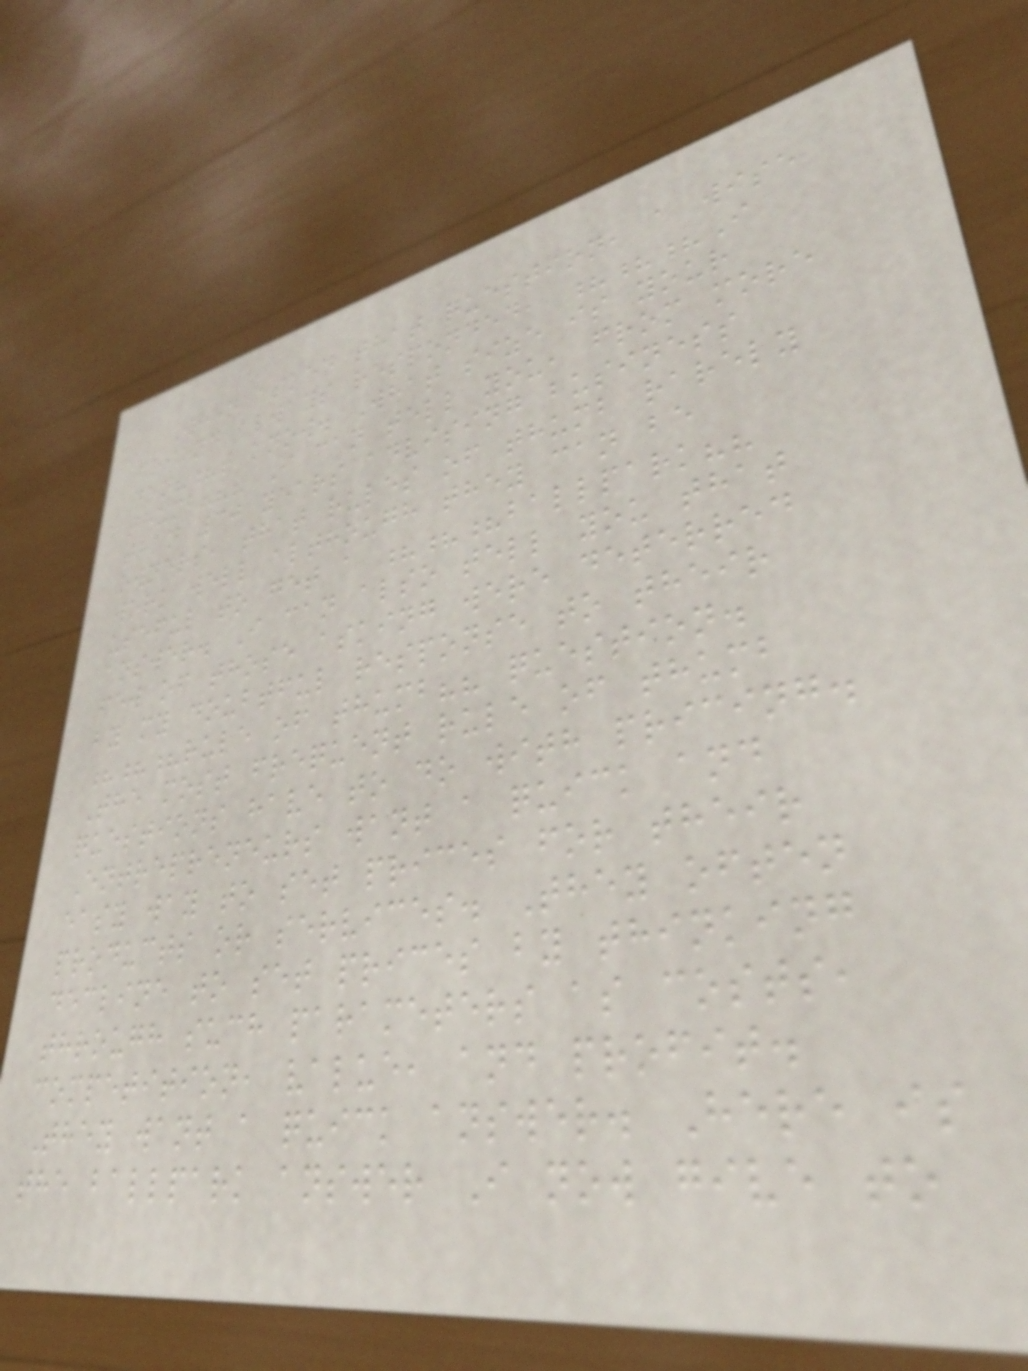When asked that question, a wise
friend always responded, ???I
don??t know. What size is your
thumb??? I can tell you, from more
than 30 years advising business
owners, that rules of thumb rarely
work well although they can be
useful to get a ???ballpark??
answer. I can also tell you that
few of those asking were deterred
by my doubtful response to their
???rule of thumb?? question.
The most frequent rule of thumb
questions have to do with pricing.
Entrepreneurs want a quick and
easy way to set prices for their
products or services. They often
decline to set prices by thinking
through such parameters as costs,
competition, value, and profit.
They want a quick answer. Here is
the ballpark answer I now give to
